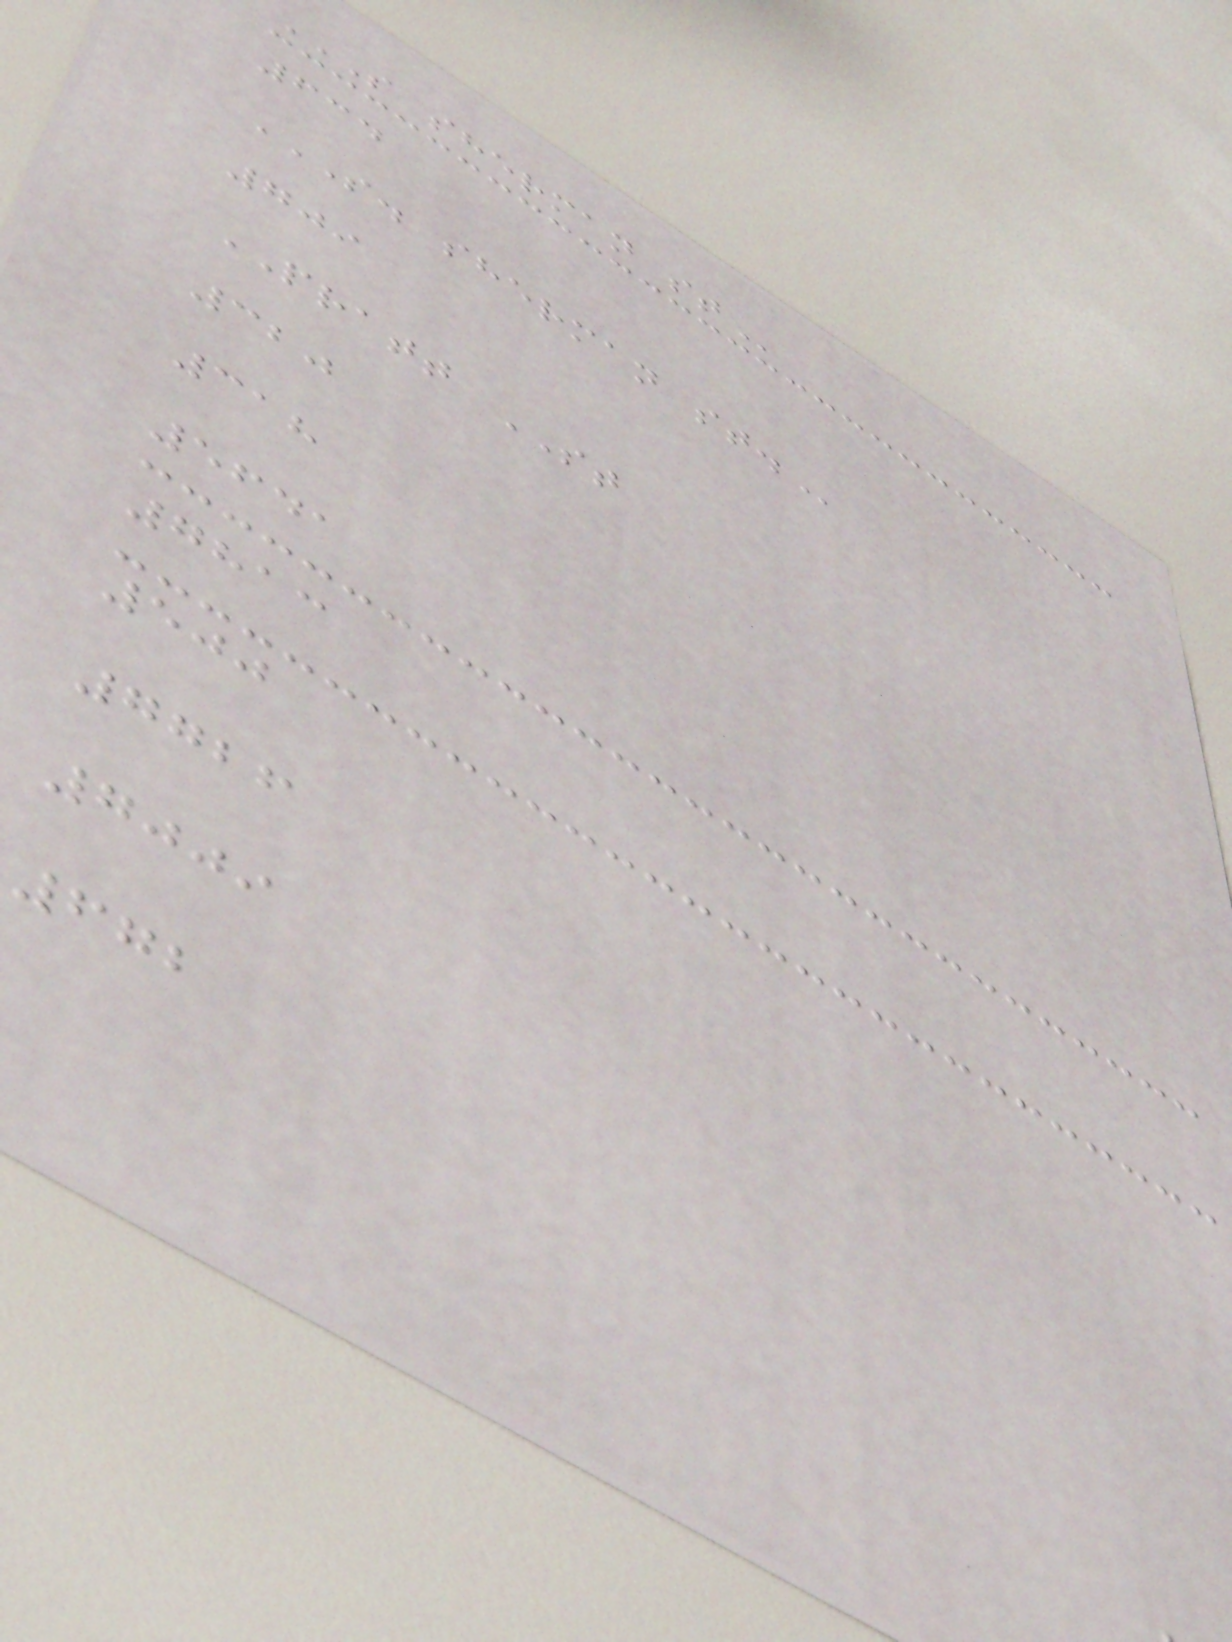S SHERMAN ST
634
S. SHERMAN ST.
709
PRATT ST
320
318
5641
7813
500
7726
7009
672
